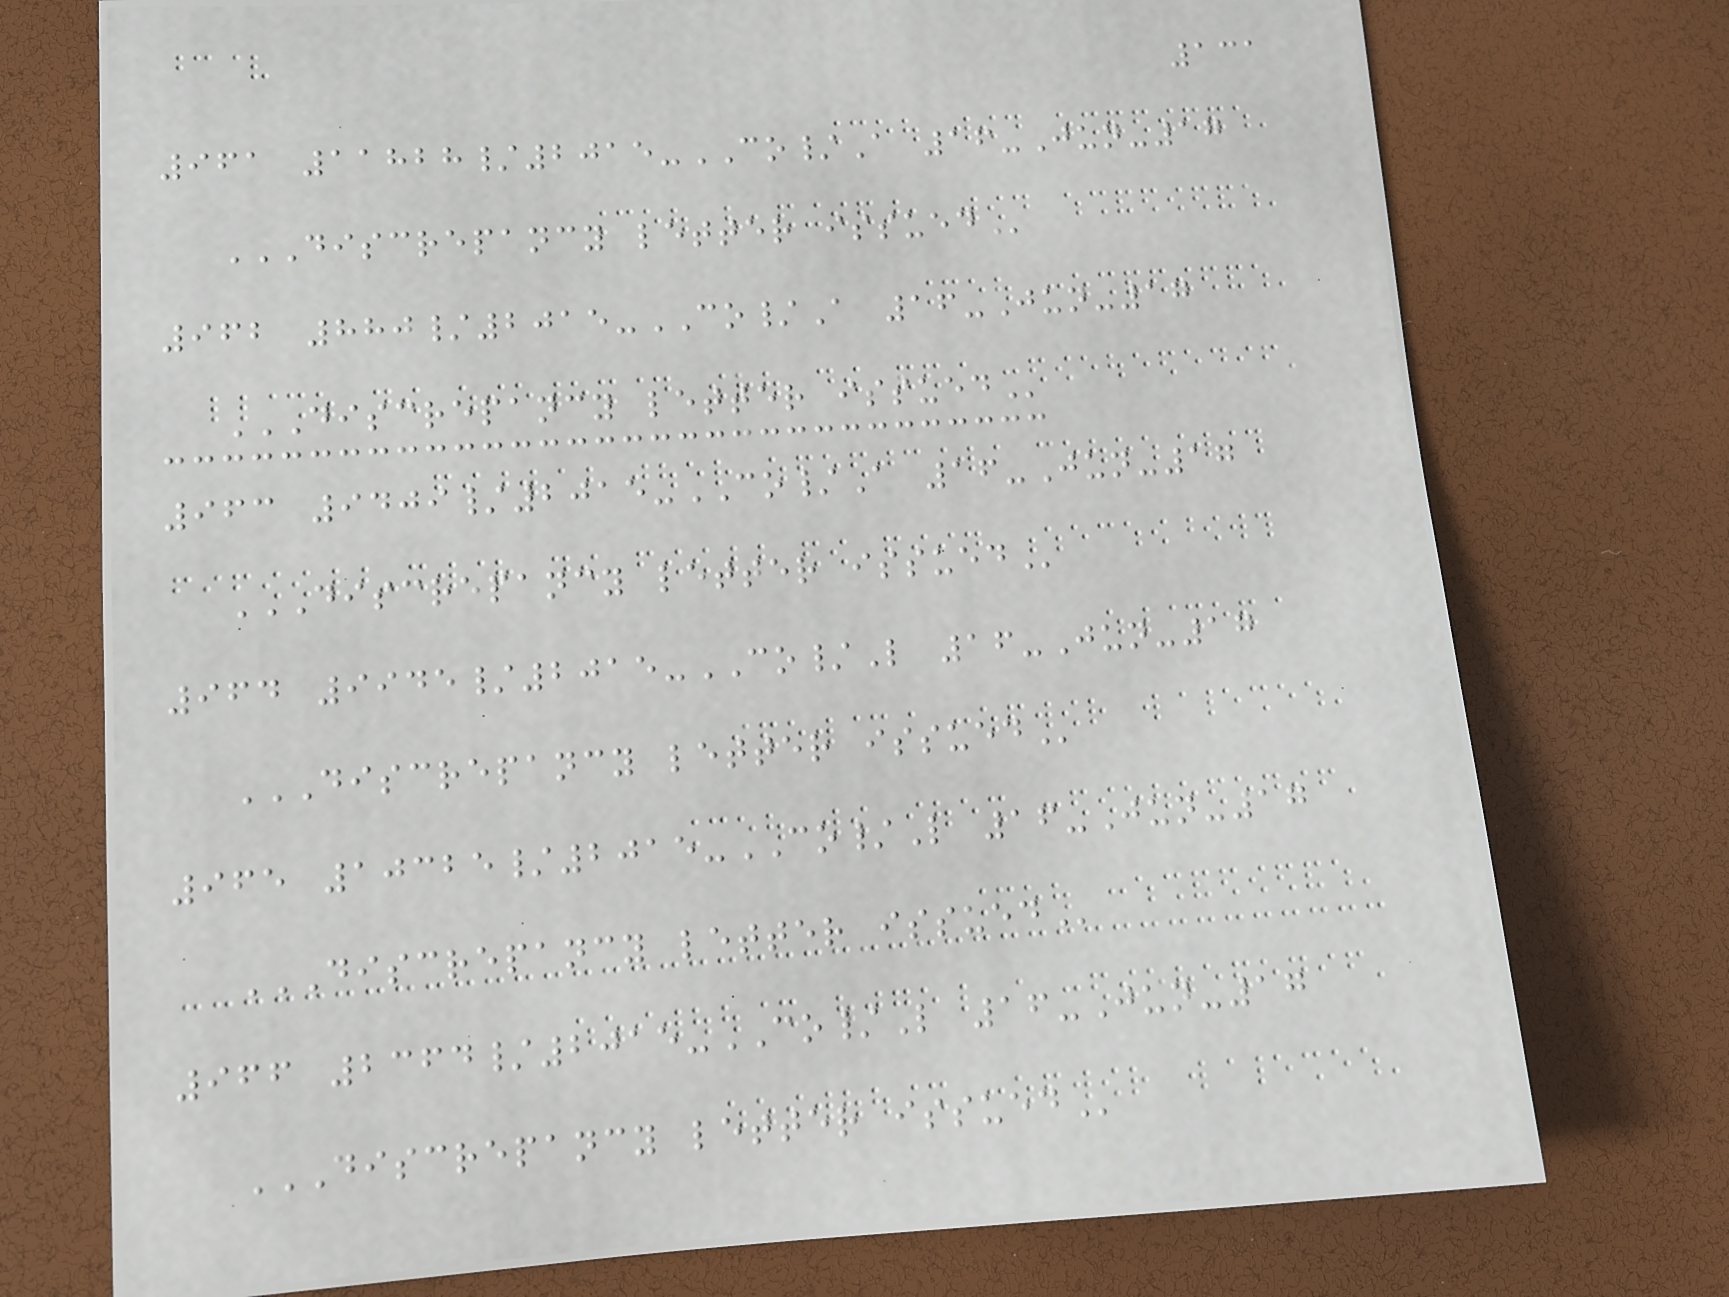131
961 11828/2015-CO/A 16-Jun-17
DISCREPANCY LETTER ISSUED
962 880/2015-CO/A 16-Jun-17
DISCREPANCY LETTER ISSUED
963 9409/2015-CO/A 16-Jun-17
DISCREPANCY LETTER ISSUED
964 9945/2015-CO/L 16-Jun-17
DISCREPANCY LETTER ISSUED
965 10325/2015-CO/L 16-Jun-17
DISCREPANCY LETTER ISSUED
966 2364/2015-CO/L 16-Jun-17
DISCREPANCY LETTER ISSUED
